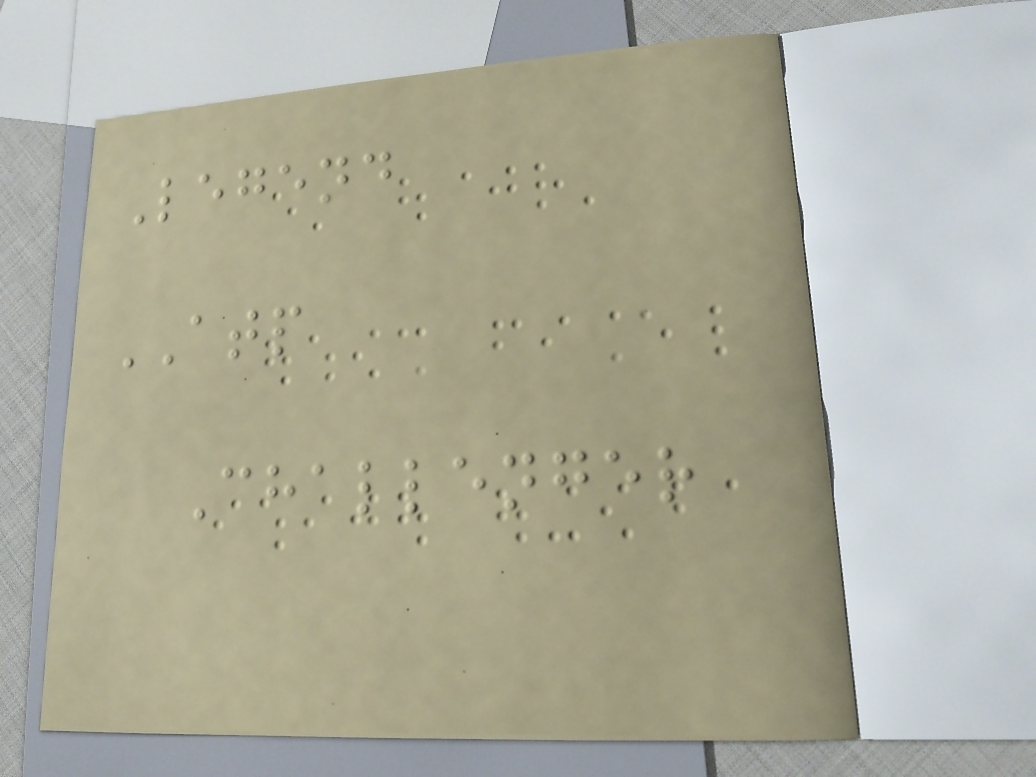Legend
ATP
Challenger
